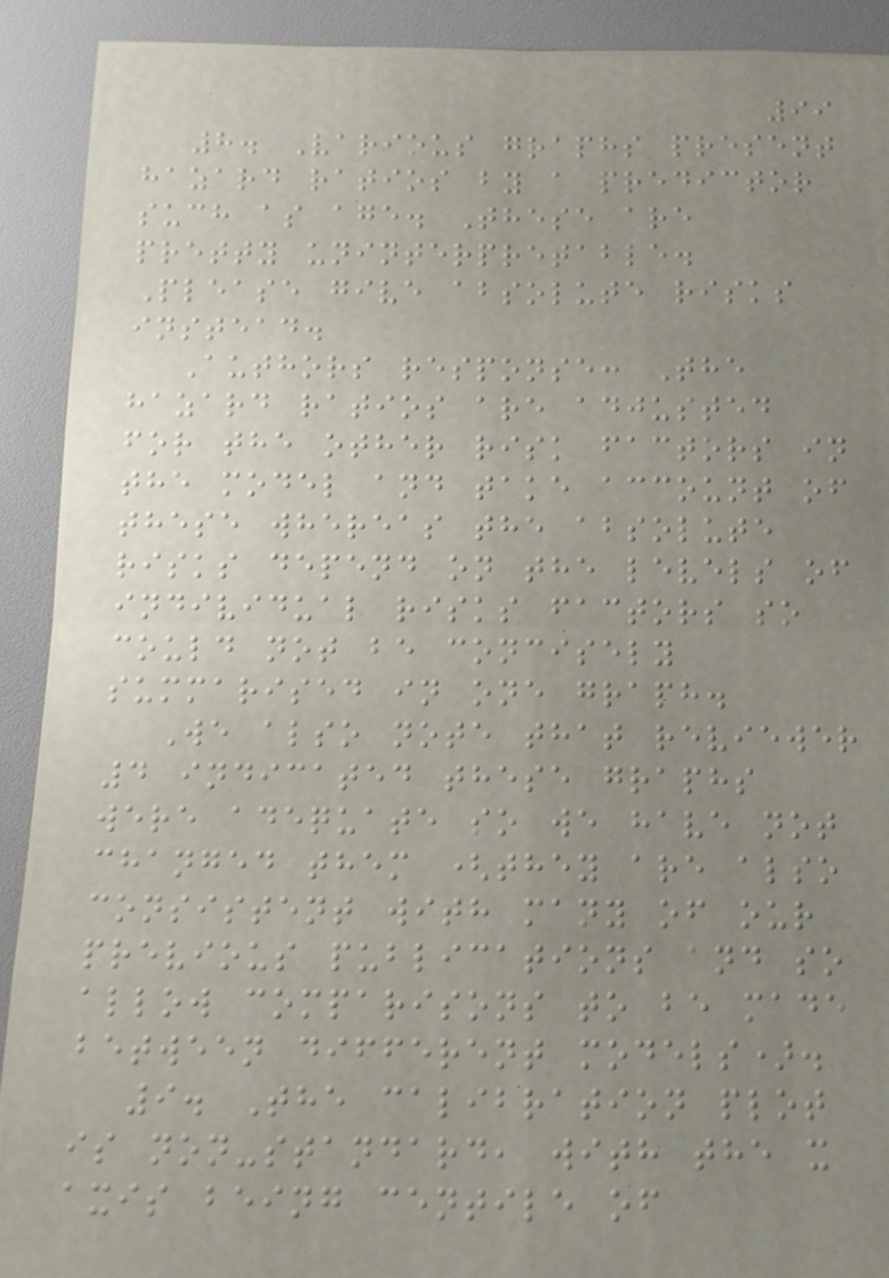99
8. Various graphs present
hazard ratios by a predictor
such as age. These are
pretty uninterpretable.
Please give absolute risks
instead.
Authors response: The
hazard ratios are adjusted
for the other risk factors in
the model and take account of
these whereas the absolute
risks depend on the levels of
individual risks factors so
could not be concisely
summarised in one graph.
We also note that reviewer
4 indicated these graphs
were adequate so we have not
changed them (they are also
consistent with many of our
previous publications and so
allow comparisons to be made
between different models).
9. The calibration plot
is non-standard, with the x
axis being centile of
